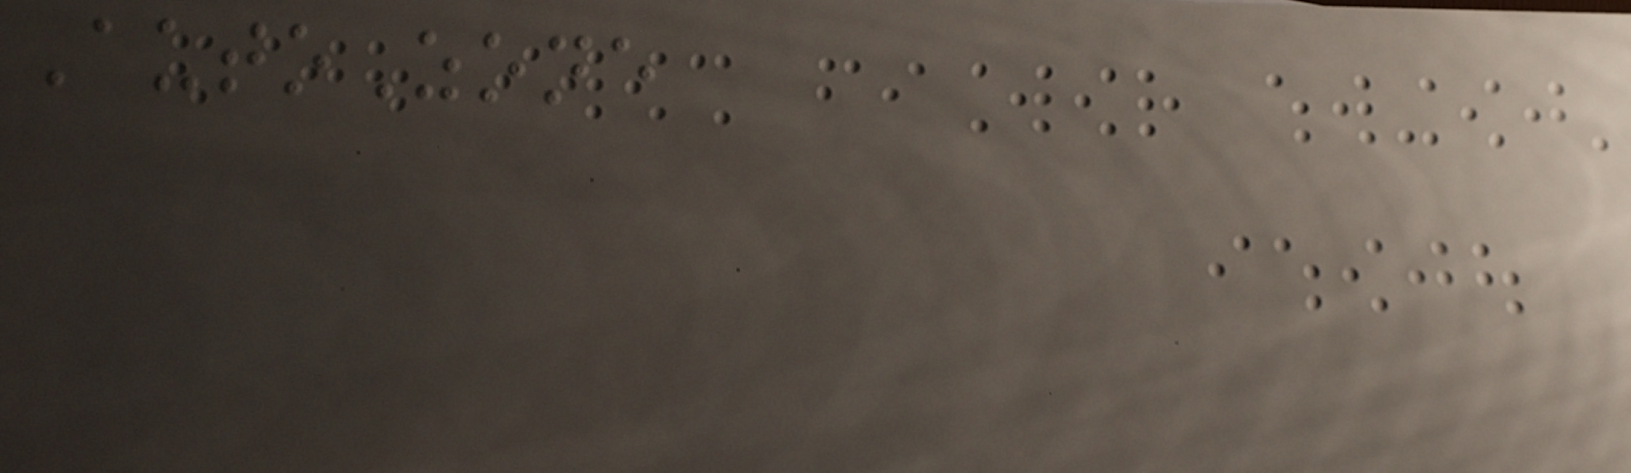AutoZone
